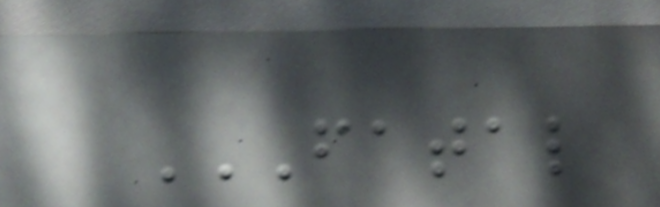FATAL
